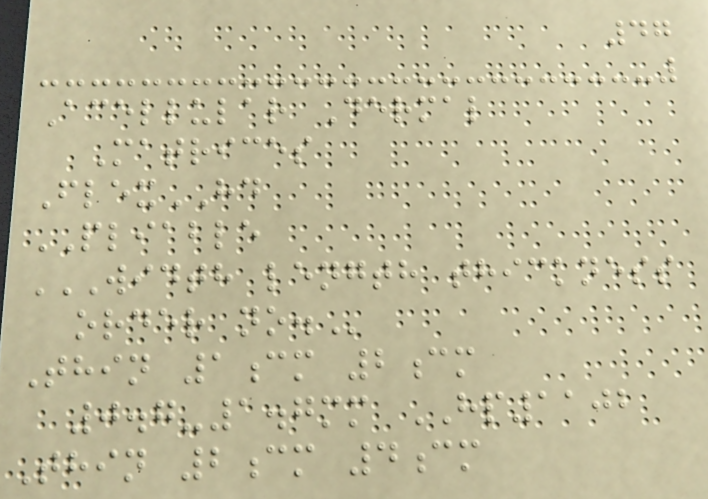47
Acellular Dermal
Matrices
FlexHD
PLIABLE
WIDTH LENGTH THICKNESS
ORDER NO.
Thin 1cm 2cm
0.7-1.7mm HP1102
Thin 2cm 4cm
